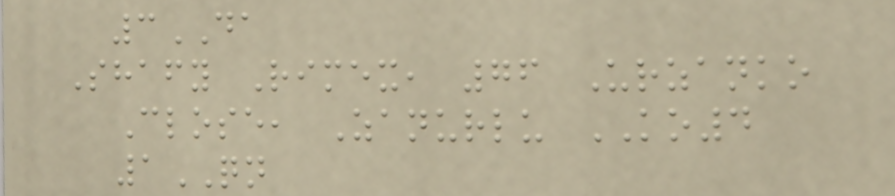3DA
Shafy Rimex, 76 Urzanko
Close, Zanurlu KO4
1QN
